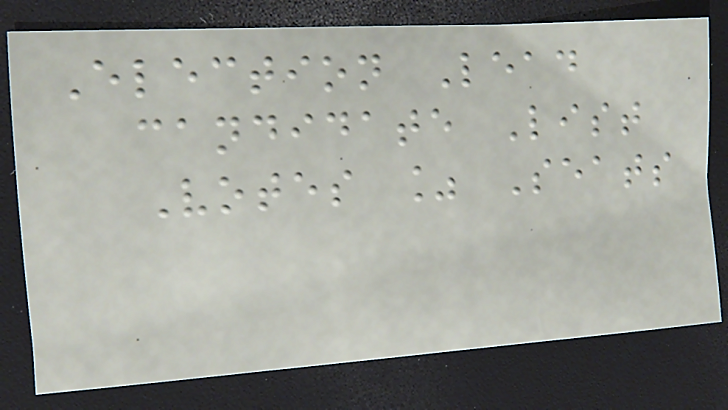Election Lead
candidate List
Votes % Seats
